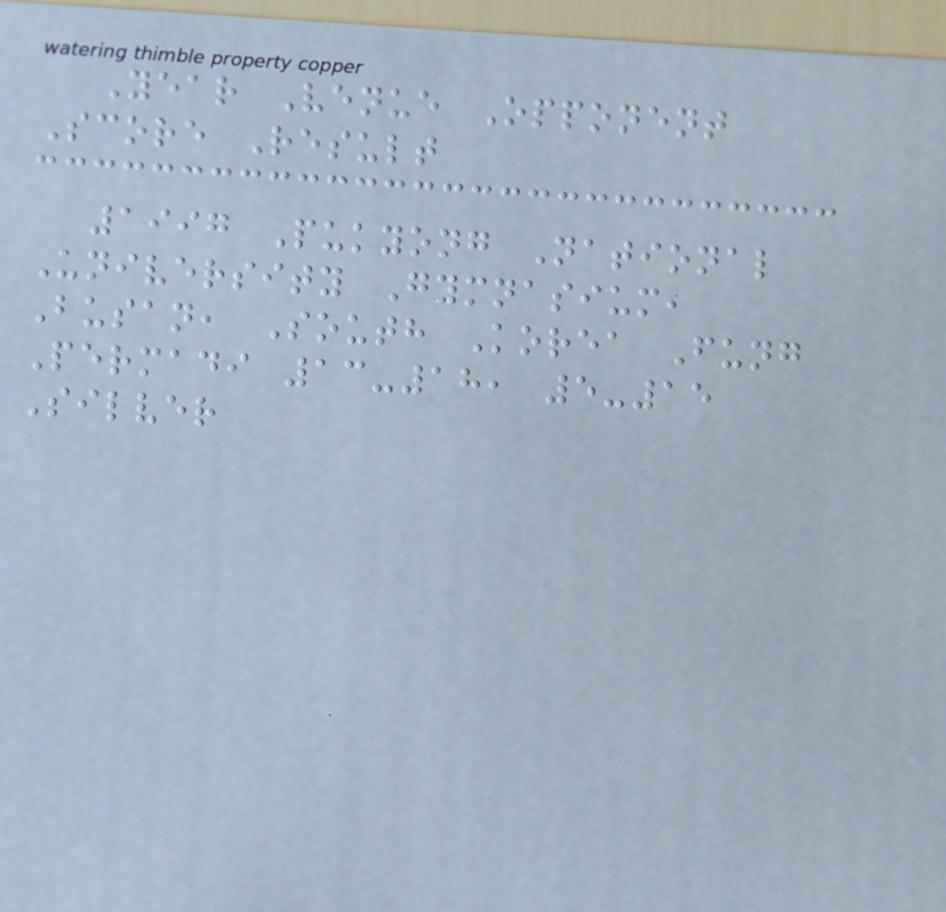Year Venue Opponent
Score Result
1997 Pukyong National
University Gymnasium,
Busan, South Korea Fung
Permadi 13-18, 5-15
Silver
